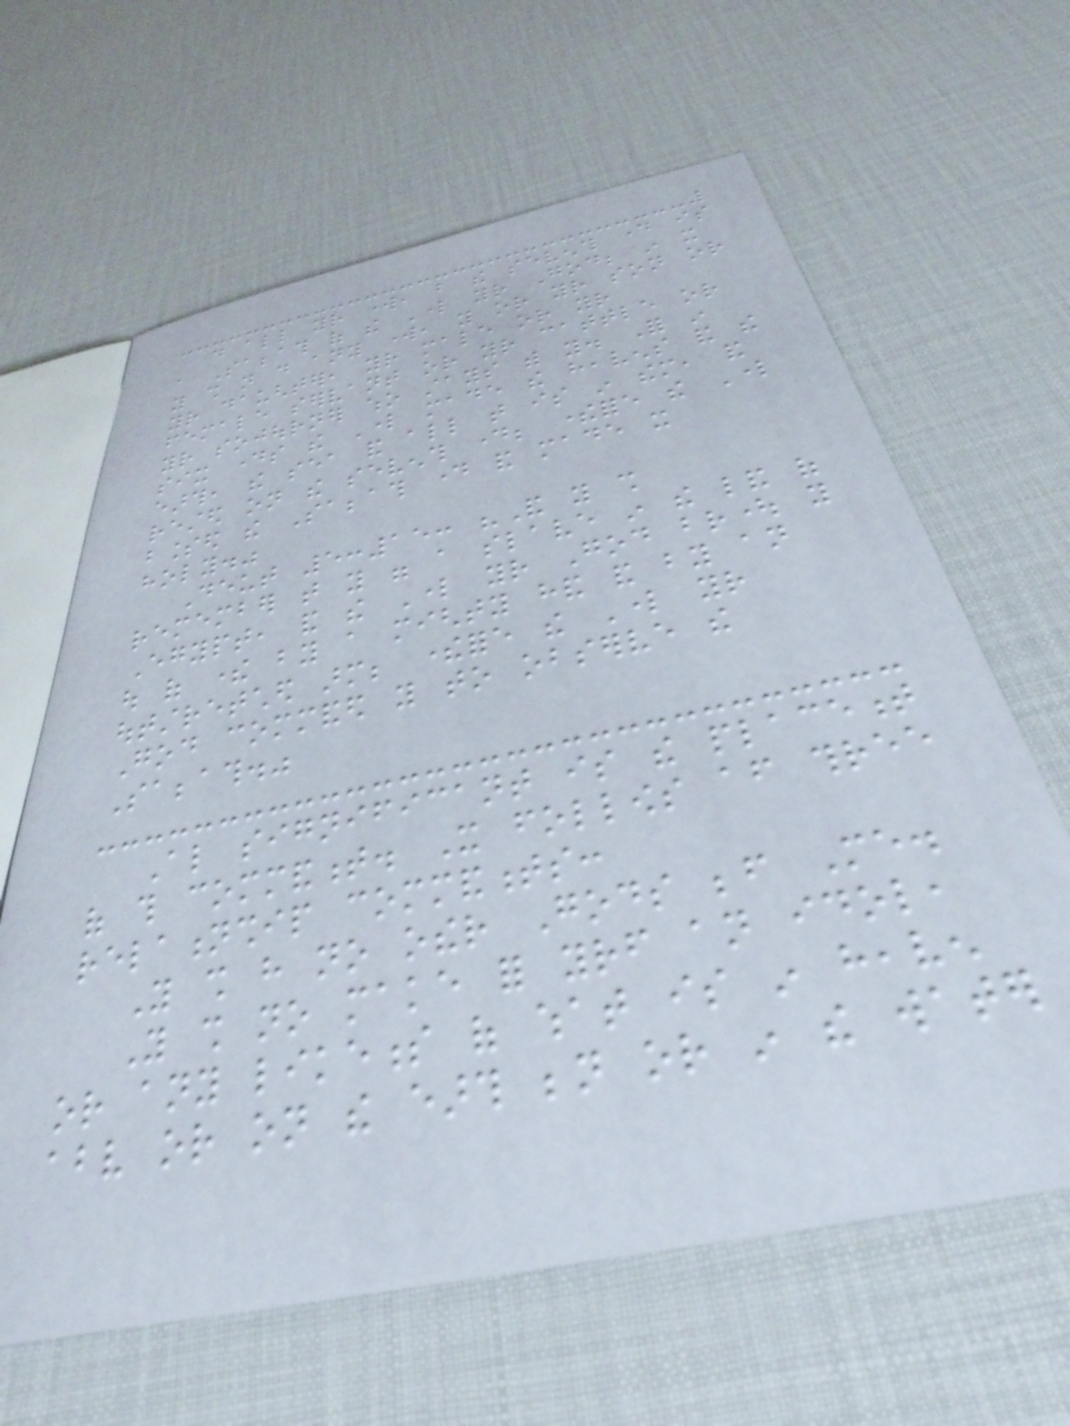do all your work, but the seventh day is
a Sabbath of the Lord your God; in it
you shall not do any work, you or your son or
your daughter, your male or your
female servant or your cattle or
your sojourner who stays with you. For in
six days the Lord made the heavens and the
earth, the sea and all that is in them, and
rested on the seventh day; therefore the Lord
blessed the Sabbath day and made it
holy."
Deut 5:15: "And you shall
remember that you were a slave in the land of
Egypt, and the Lord your God brought you
out of there by a mighty hand and by an
outstretched arm; therefore the Lord your
God commanded you to observe the
Sabbath."
Also significant is the placement
of this commandment. It follows after three
relationship commandments:
You shall have no other Gods before Me.
You shall no make for yourself an idol,
or any likeness of what is in heaven
above or on the earth beneath or in the water
